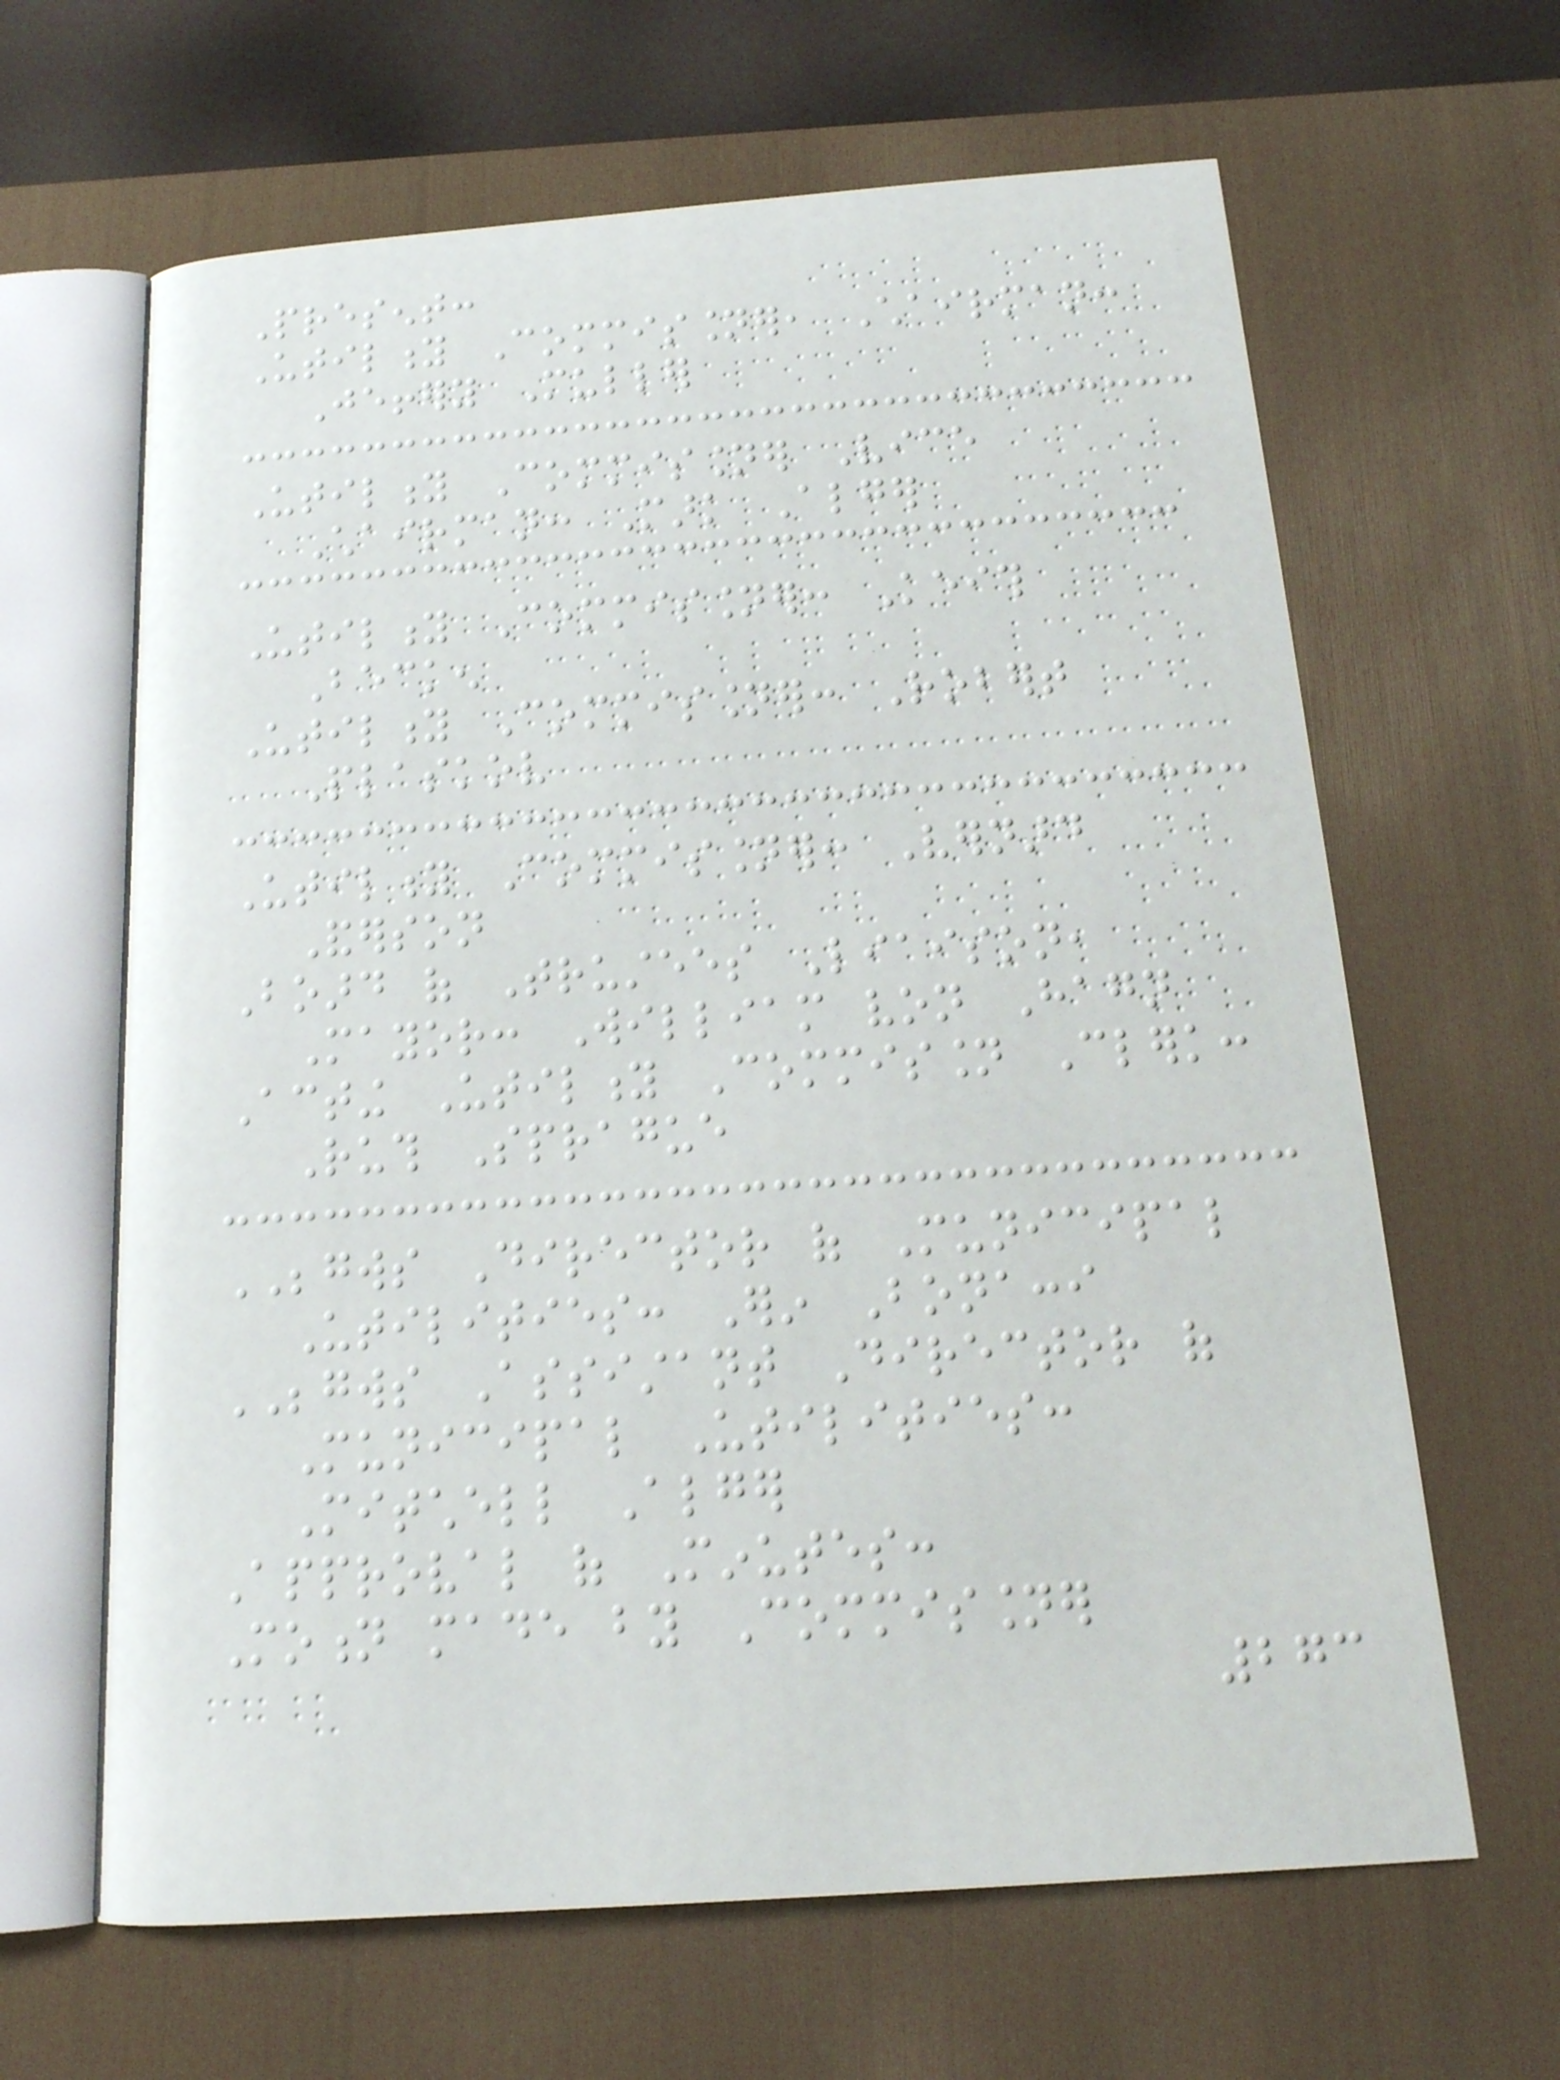Present:
Utility Commissioner, Chairman:
Jeffery Muller
Utility Commissioner Vice
Chairman: Mark Alger
Utility Commissioner: Keith
Becken
Utility Commissioner: Robert
Plaskov
Utility Commissioner: Vernard
Anderson
Board of Trustees Liaison,
Mayor: William von Hagn
Acting Utility Commission Clerk:
Ruth Sprague
BEGWS Director of Municipal
Utilities: Erin Bonacci
BEGWS Assistant Director of
Municipal Utilities:
Mitchell Alger
Approval of Minutes:
Motion made by Commissioner
273
